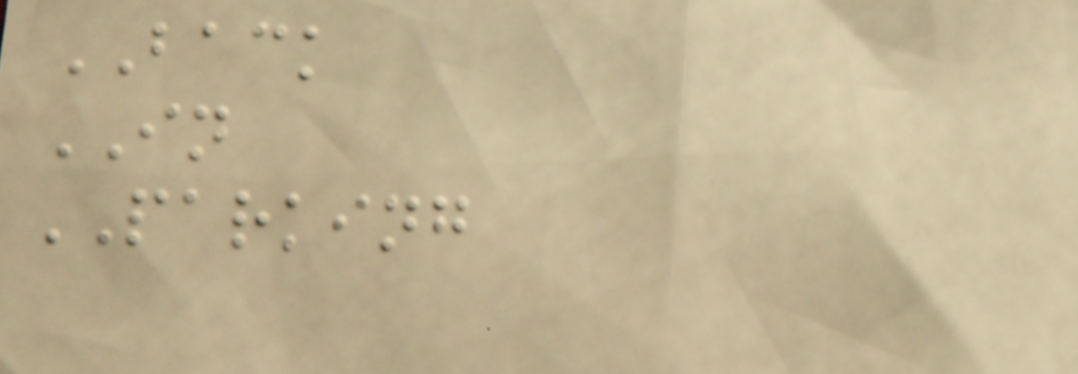BACK
IN
PARKING
